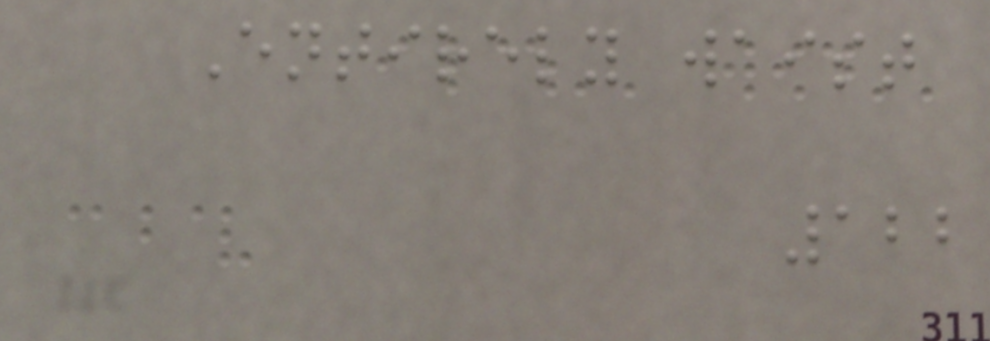Entirely waist
122
